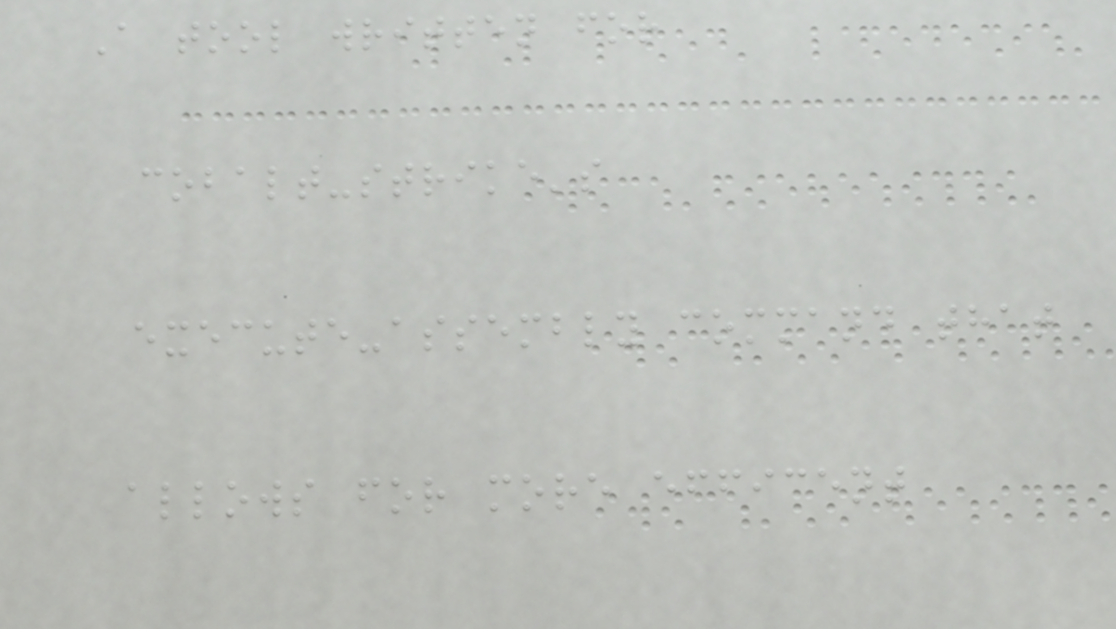A tool written for
cobalt-strike's
execute-assembly command that
allows for more efficent
